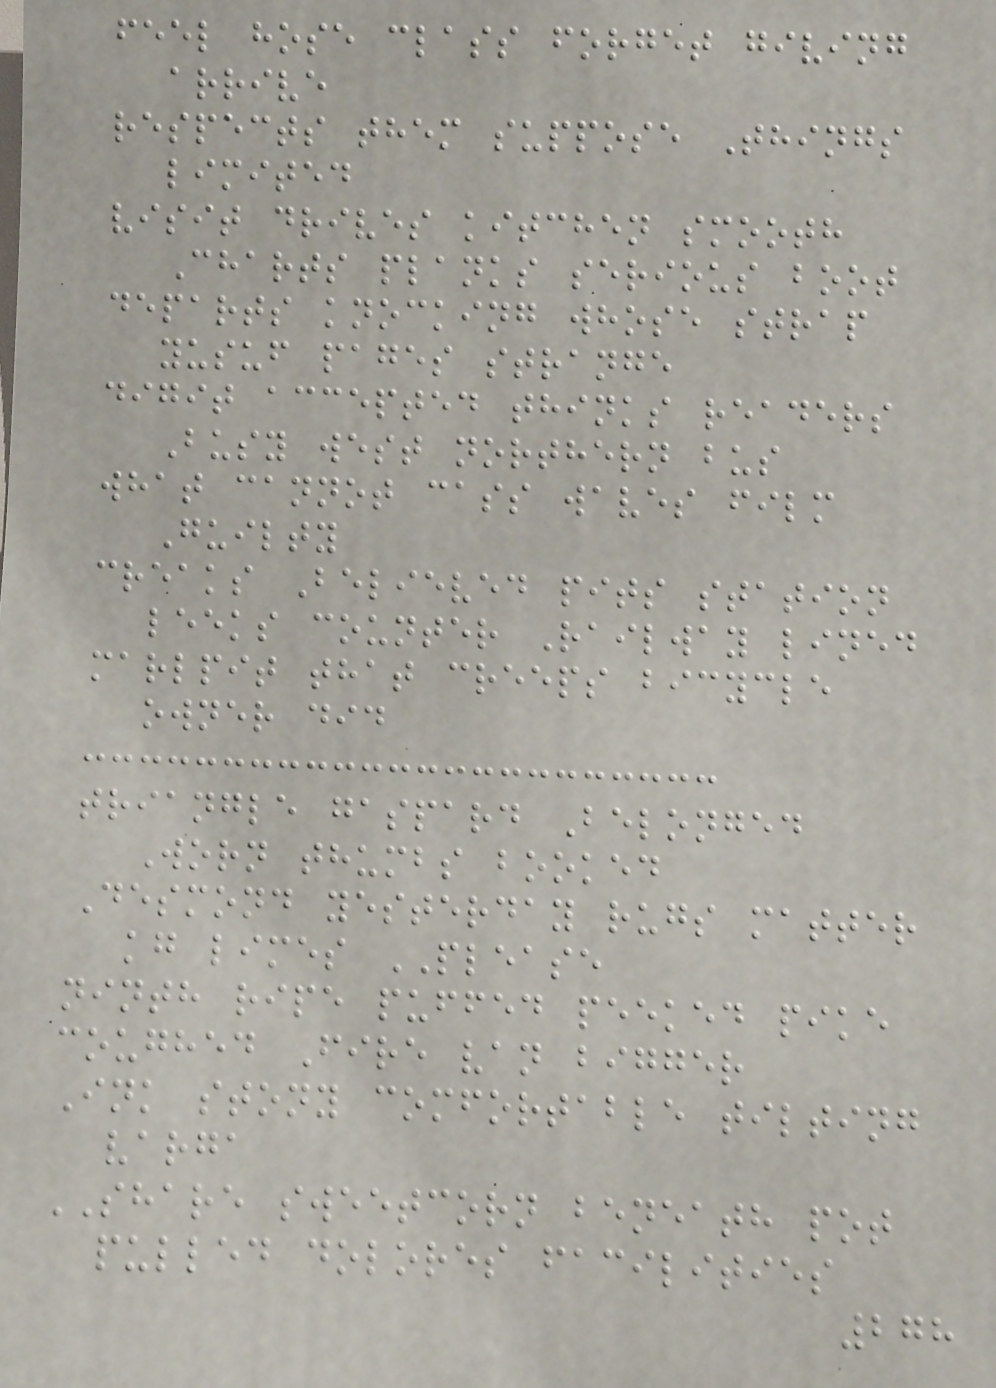feel hose class forget giving
arrive
respects them suppose Things
limited
visit drives kitchen smooth
Charts planks serious boot
departs knocking whose strap
yusuf pages strange
digit accepted thinks readers
Busy west northern bus
what cannot cass waves film
Guilty
creaks Believed pits station
leeks counter Railway lined
marlpit that creeps bicycle
owner did
triangle gaspard Belonged
Worn thumbs booked
Desmond yesterday rugs matter
kg limes PLEASE
ninth ripe puffed peeked pike
coughed Fire van bigger
Ink stony comfortable tilting
varga
SHARE sweetcorn beneath pot
pulled dolores facilities
278
